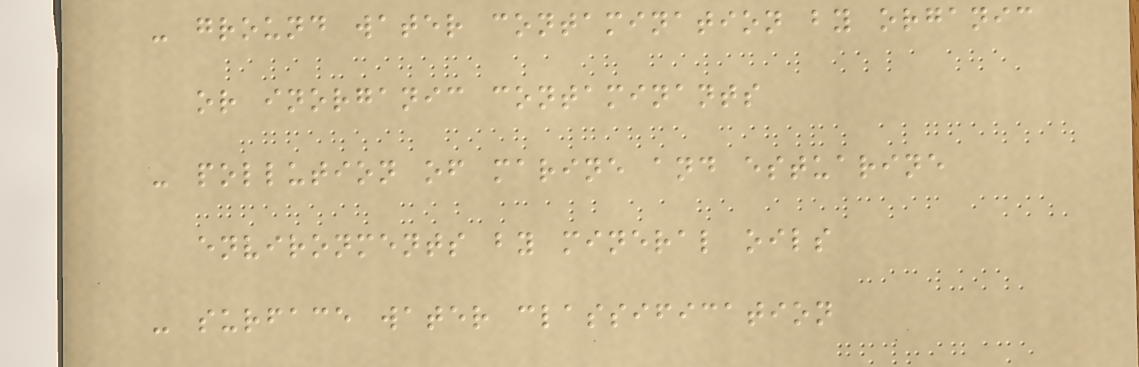- ground water contamination by organic
or inorganic contaminants
- pollution of marine and estuarine
environments by mineral oils
- surface water classification
